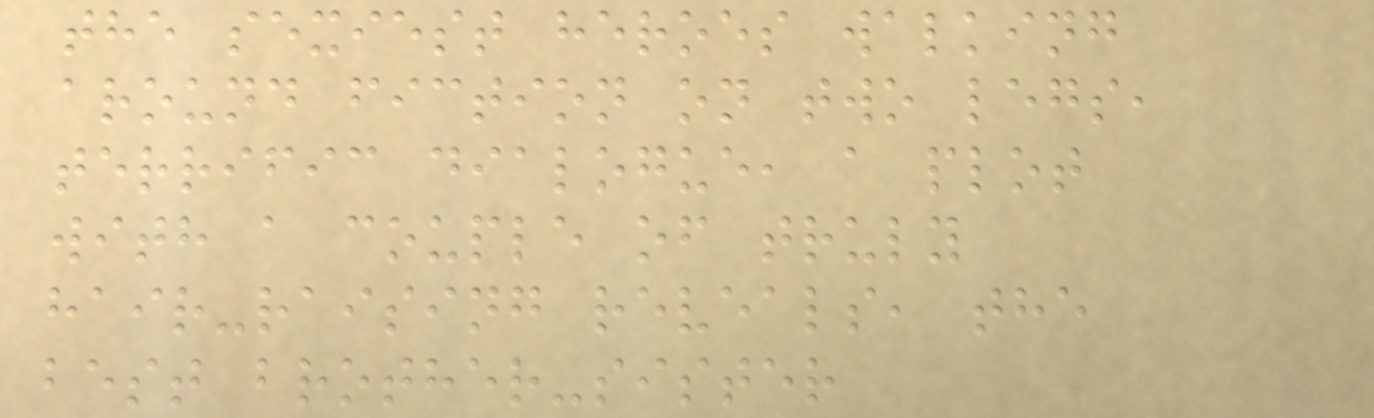the sexiest heroes walking
around fiction on two legs,
terrific dialogue, a plot
with a couple of truly
hair-raising reveals, the
best brother-sister
